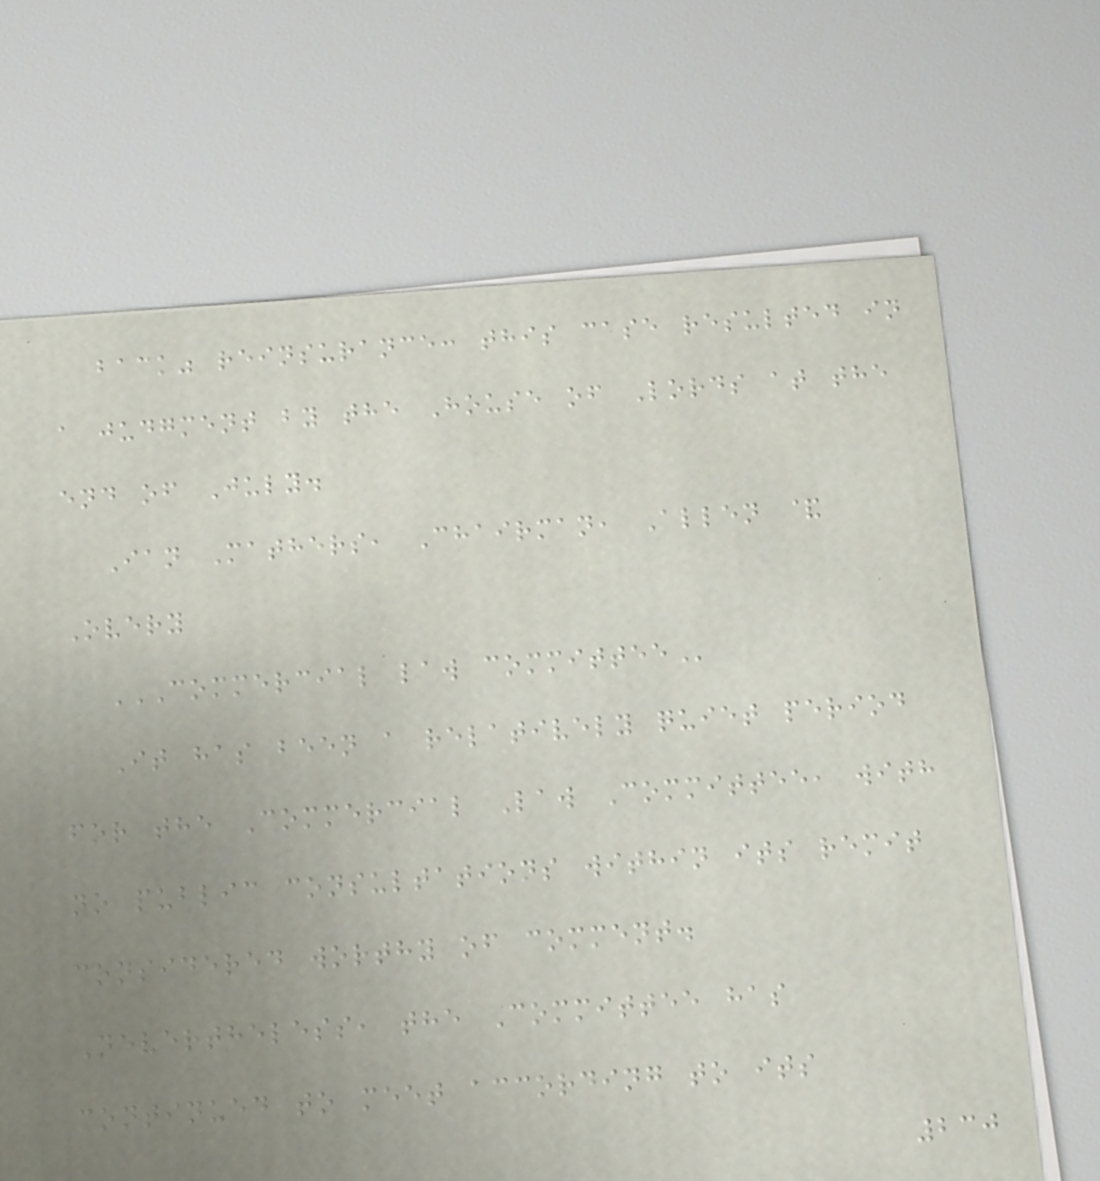back" reinsurance: this case resulted in
a judgment by the House of Lords at the
end of July.
Ian Mathers, Chairman, Allen &
Overy
COMMERCIAL LAW COMMITTEE
It has been a relatively quiet period
for the Commercial Law Committee, with
no public consultations within its remit
considered worthy of comment.
Nevertheless, the Committee has
continued to meet according to its
230
